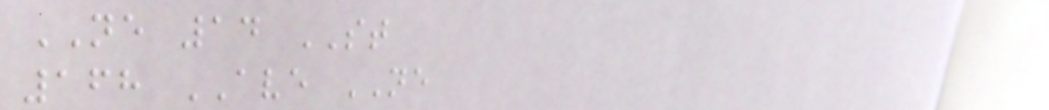NE 14 ST
168 AVE NE
